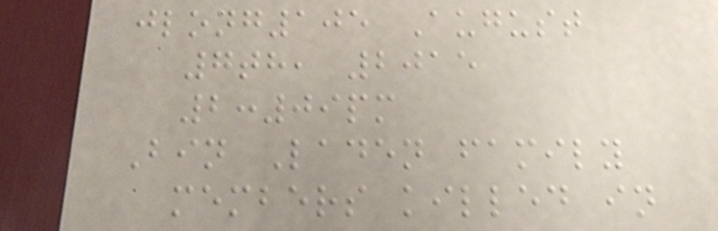jlong105 August
7th, 2015
2:09pm
Bin Laden family
members killed in
